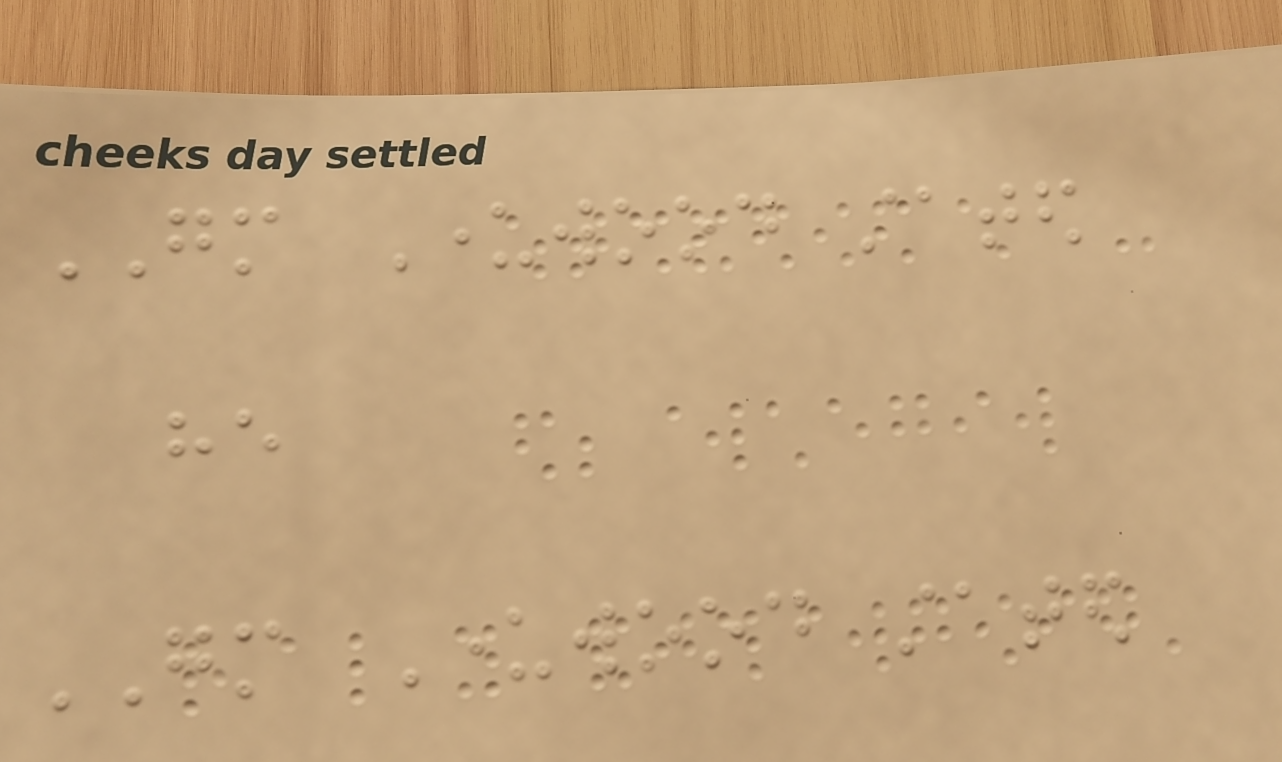GM Underwood stated
he
GM Underwood stated
